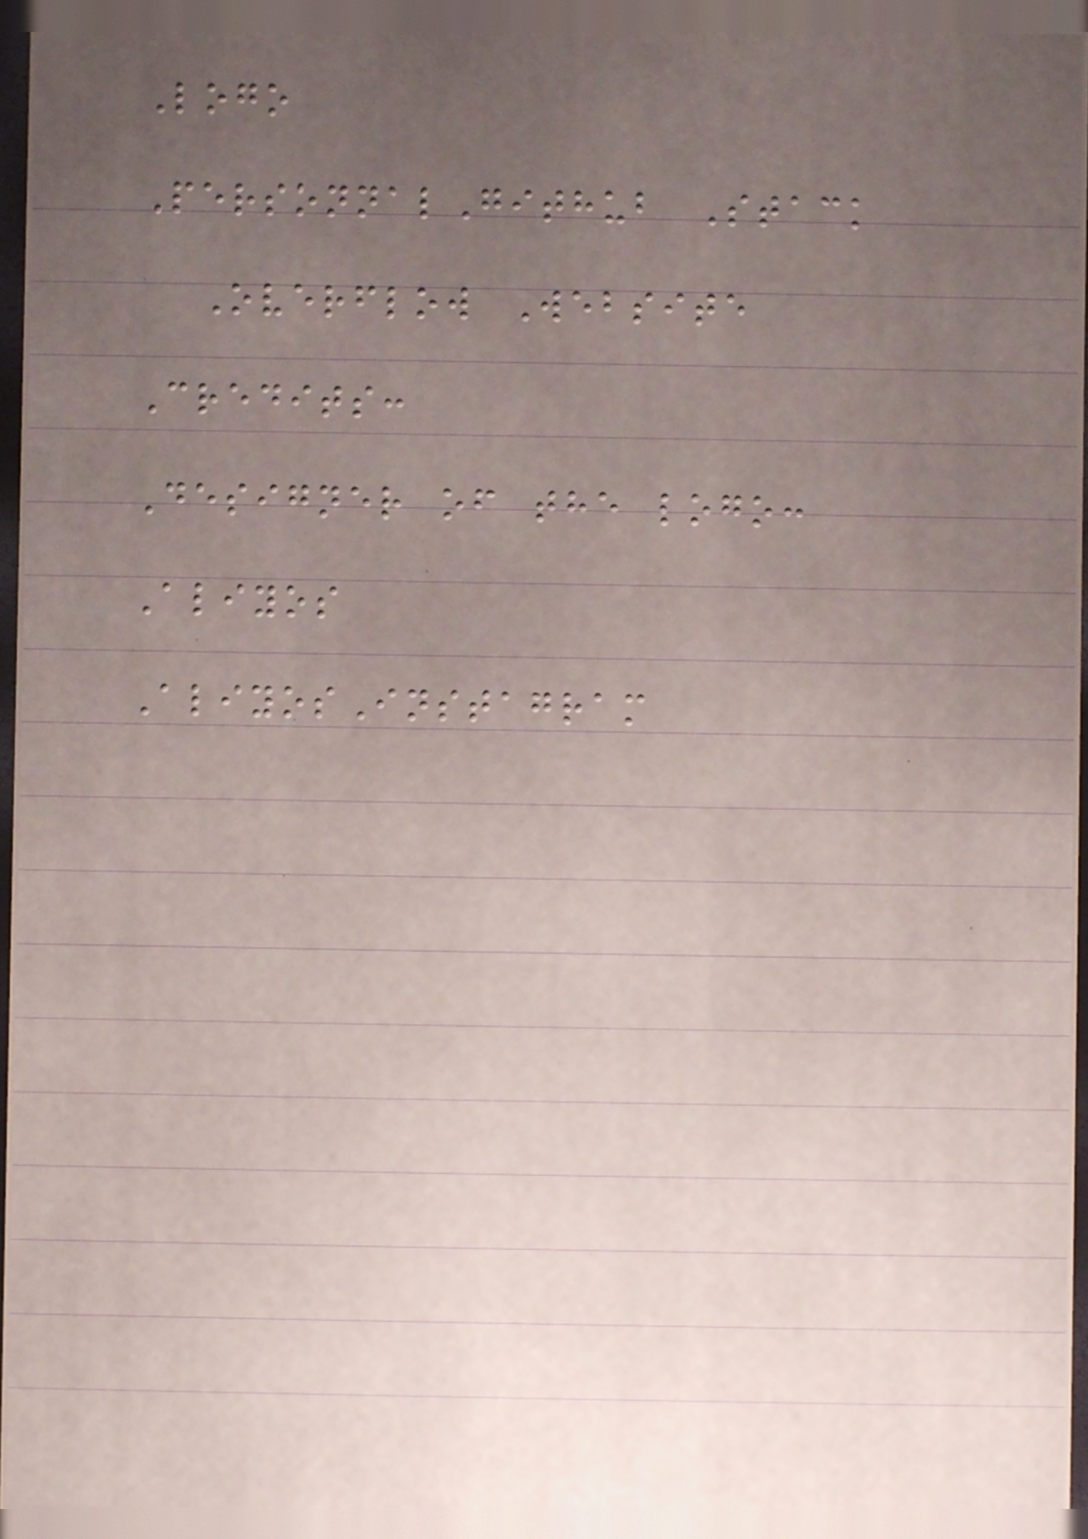Logo
PersonnalGithub Stack
Overflow Website
Credits:
Designer of the logo:
Aliyos
AliyosInstagram
